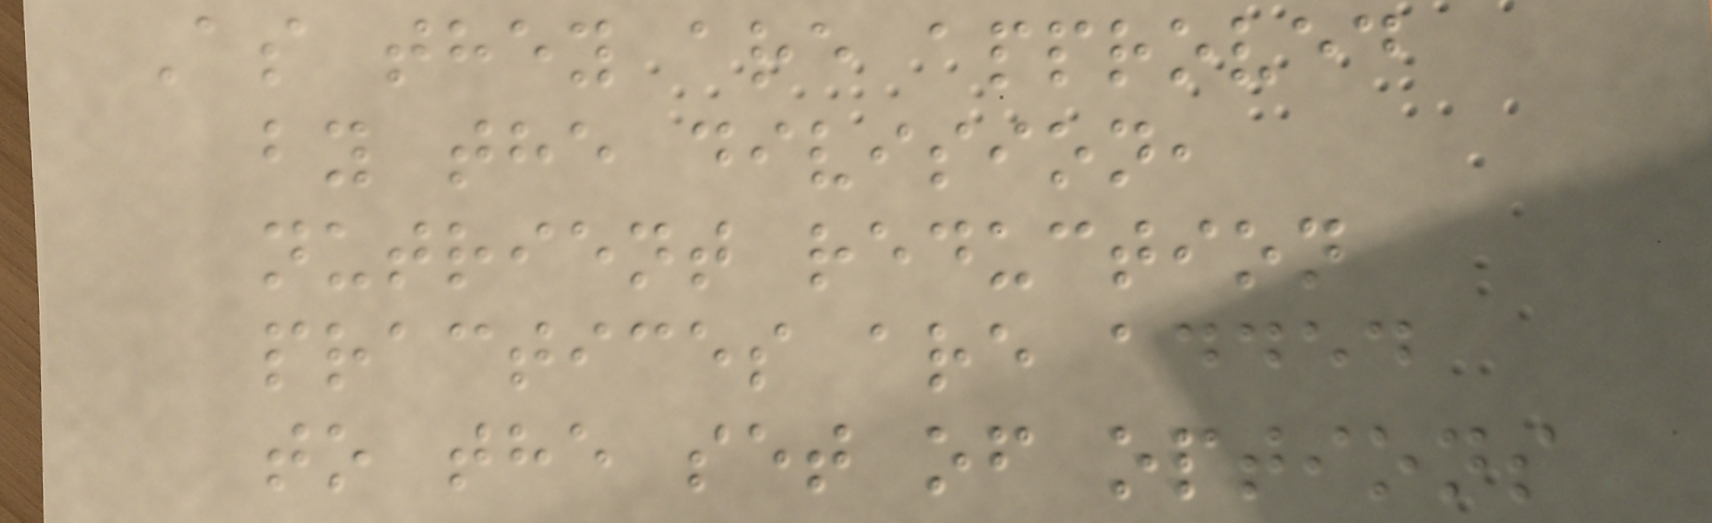As they are approved
by the division,
nutrient reduction
practices are added
to the set of options
